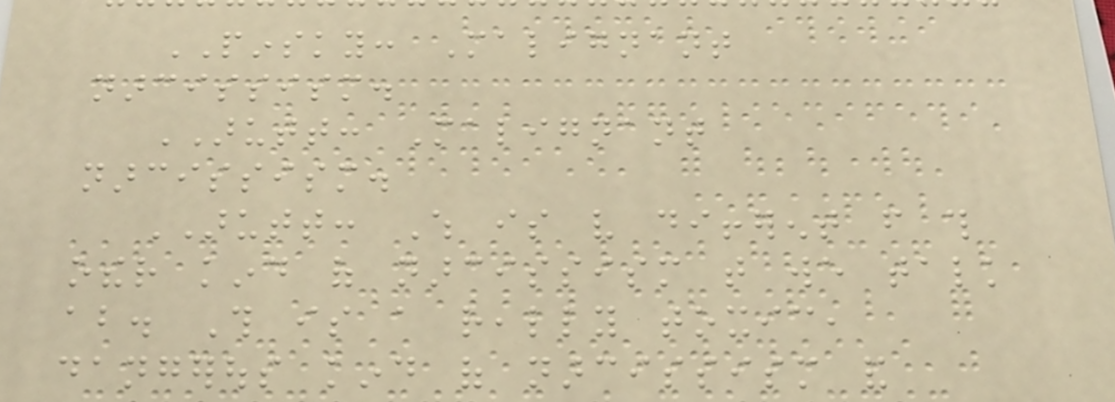PINSKY: Malignant
narcissism.
ARUTT: Malignant
narcissism.
ARUTT: Which is very different from this
other kind of narcissism that we talk
about. This is a really toxic,
dangerous kind of narcissism and
